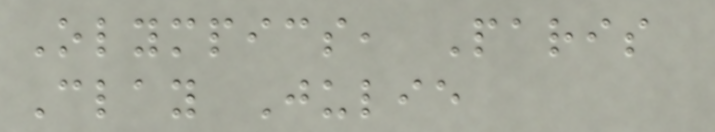Olympics, Paris
Clay Julie
